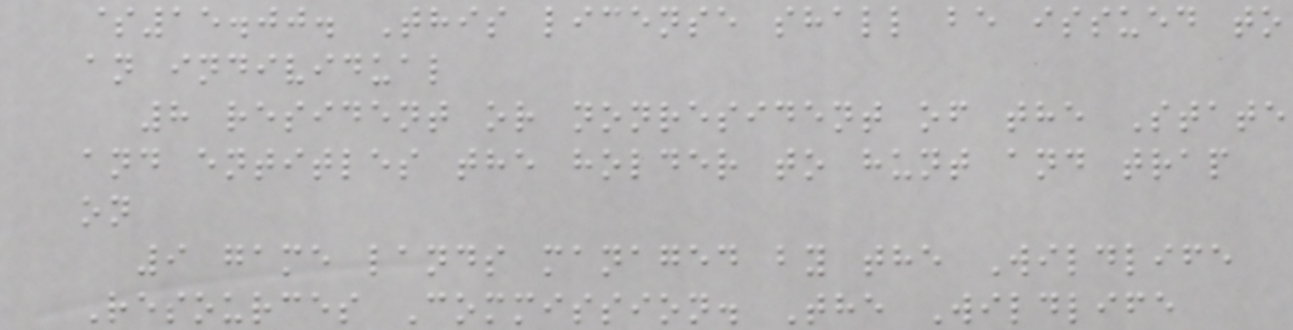$15.00. This license shall be issued to
an individual
8 resident or nonresident of the State
and entitles the holder to hunt and trap
on
9 game lands managed by the Wildlife
Resources Commission. The Wildlife
